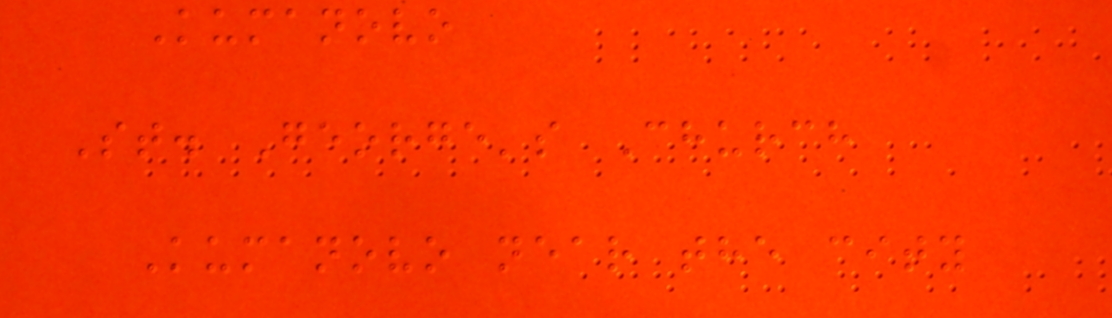Kumanovo
St. George's Church
Kumanovo near the city
